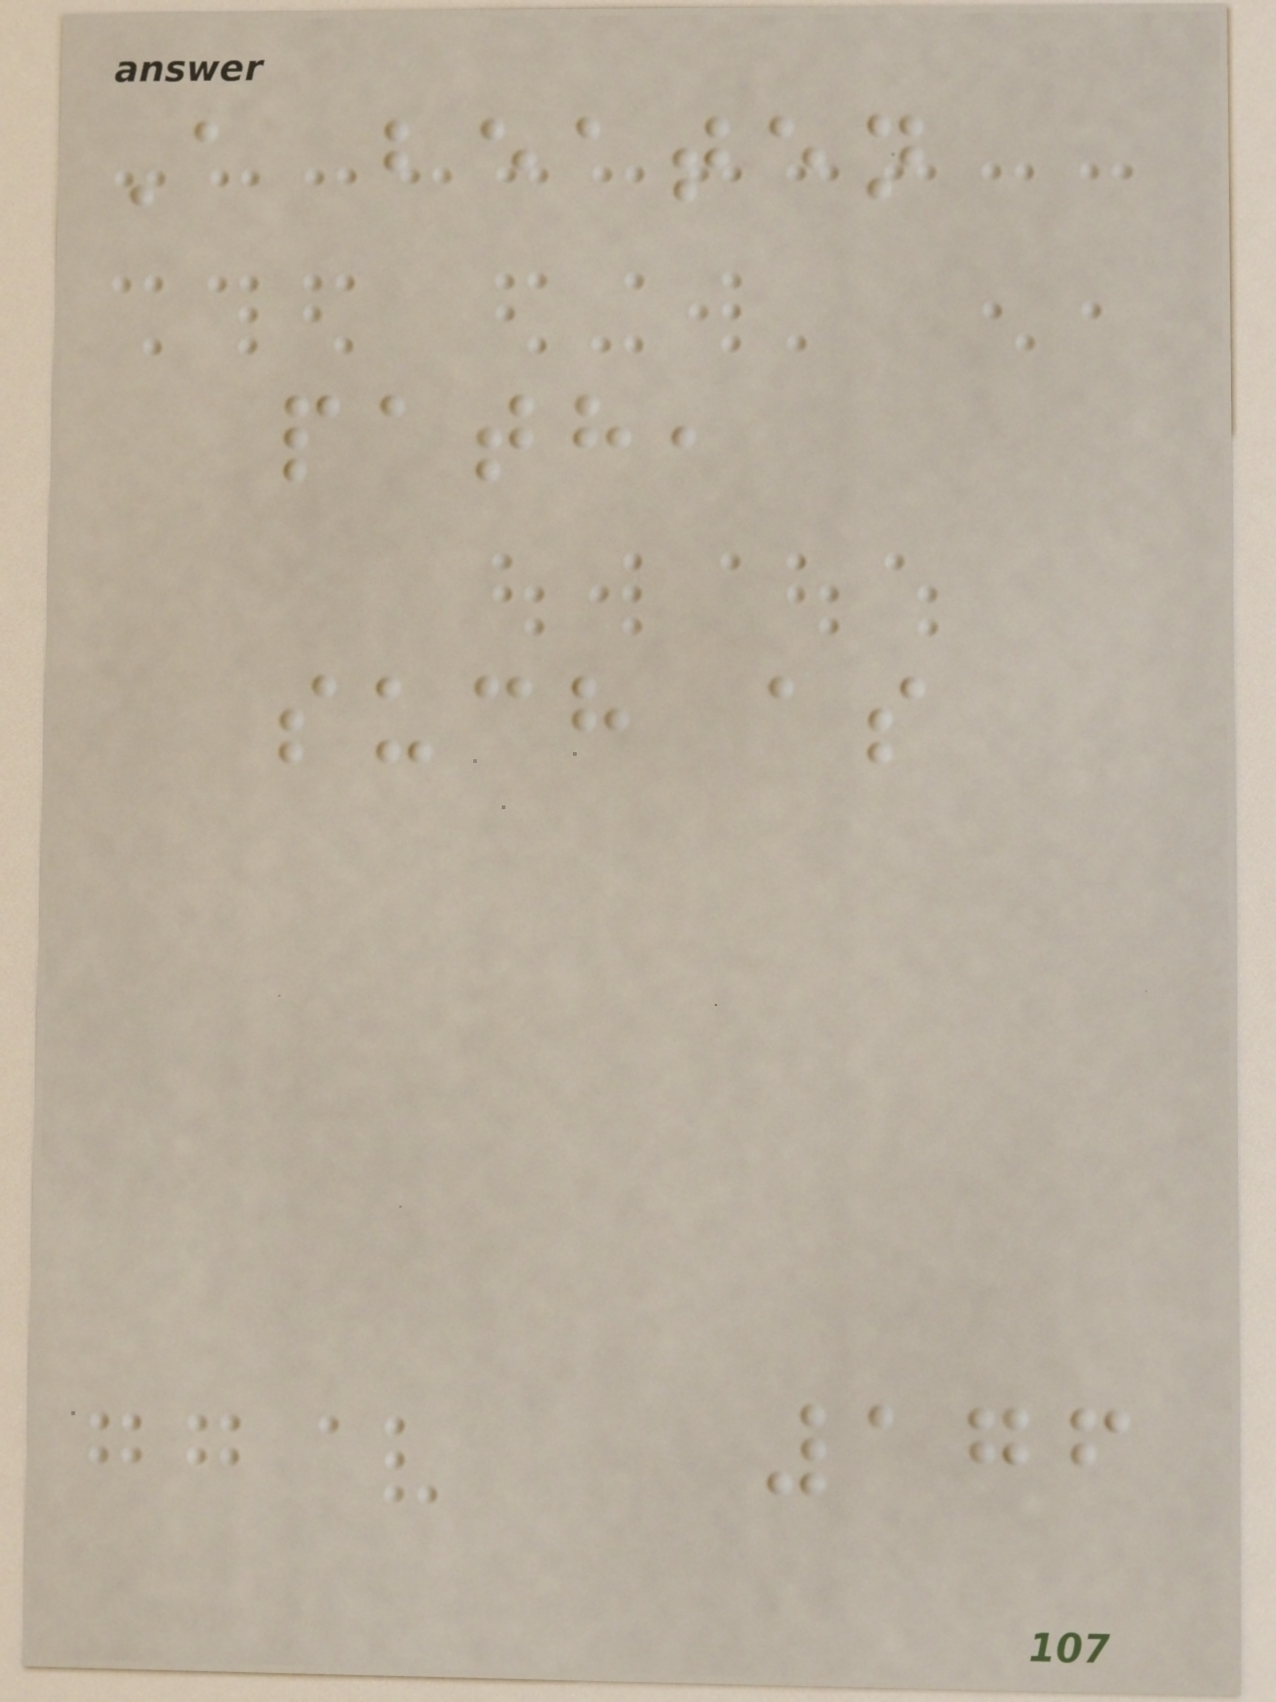A beaten
path,
such as
176
